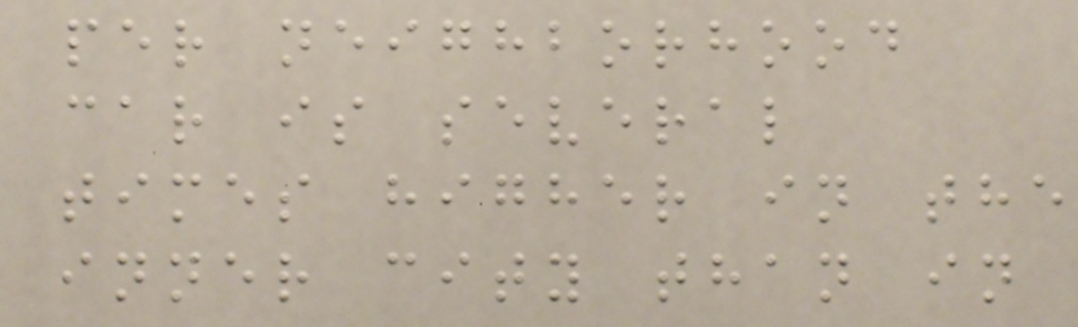per neighborhood
car is several
times higher in the
inner city than in
